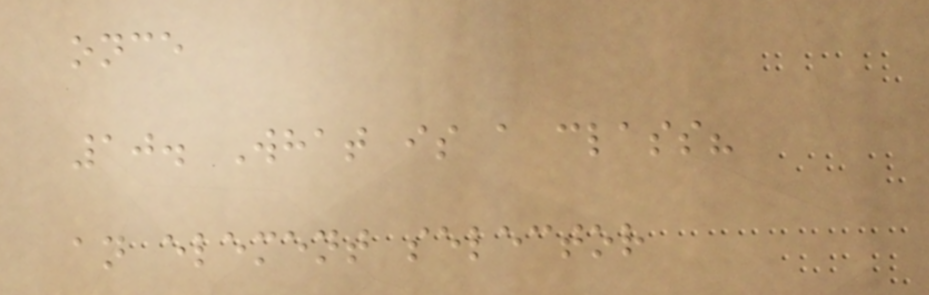once
10. What is a class?
an element selector
